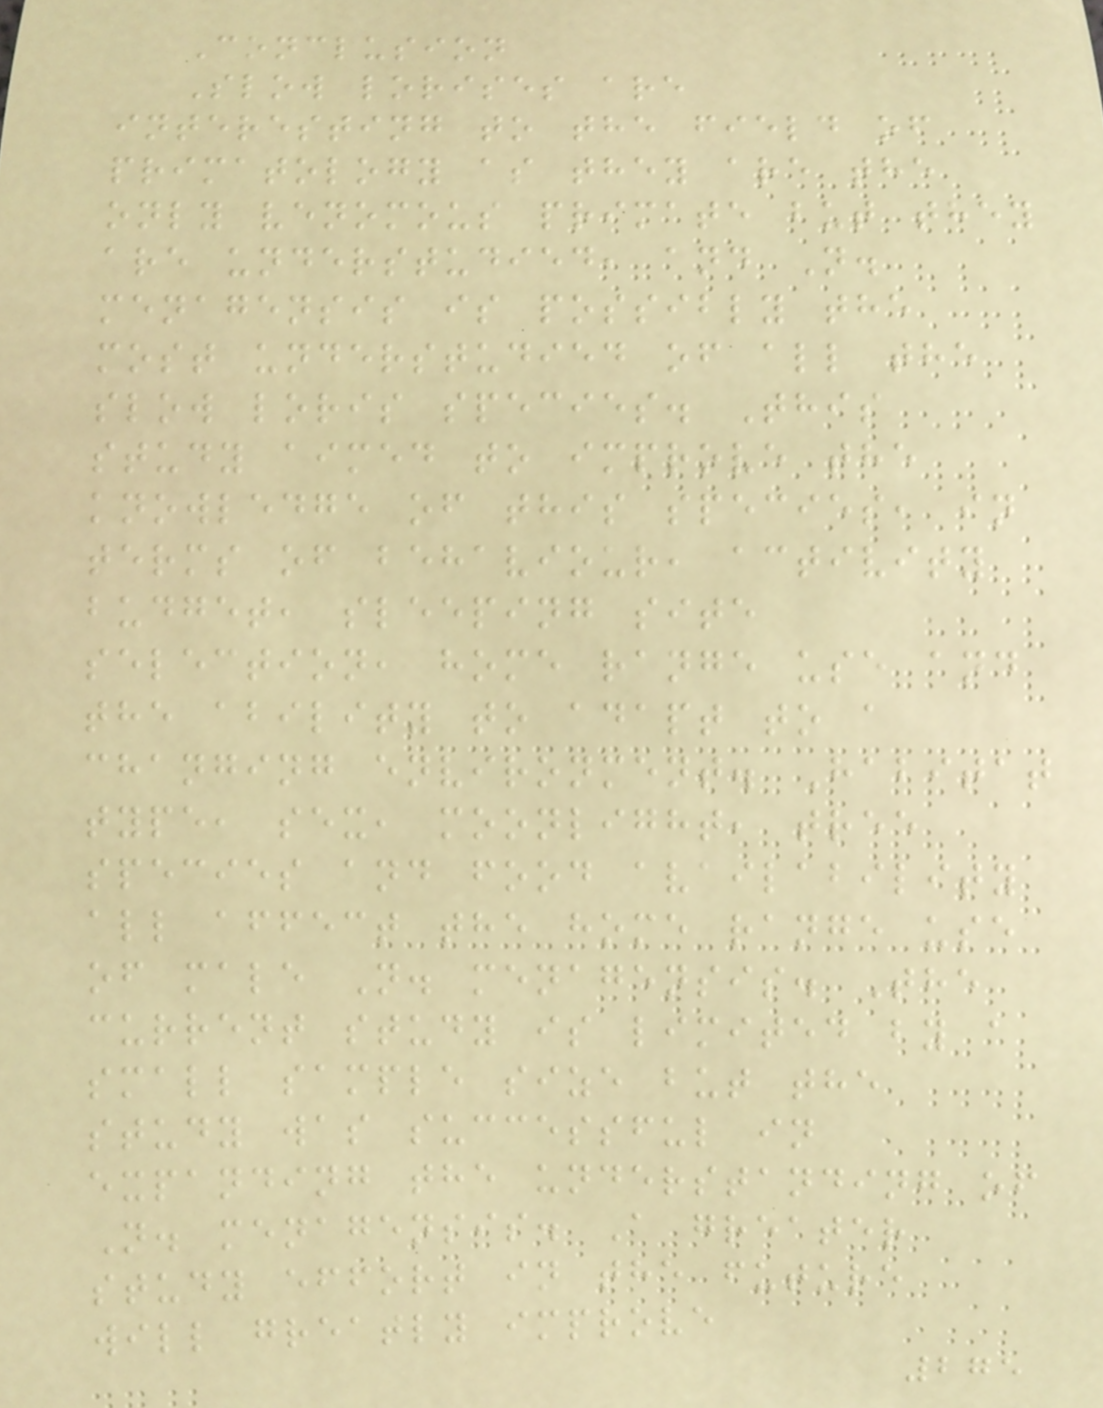Conclusion
Slow lorises are
interesting to the field of
primatology as they are the
only venomous primate but they
are understudied, and N.
menagensis is possibly the
most understudied of all the
slow loris species. This
study aimed to improve the
knowledge of this species, in
terms of behaviour, activity
budget, sleeping site
selection, home range use and
the ability to adapt to a
changing environment. Habitat
type, sex, moonlight, tree
species and food availability
all affect the home range use
of male N. menagensis. The
current study is limited by a
small sample size but the
study was successful in
expanding the understanding of
N. menagensis. A greater
study effort in the future
will greatly improve
275
